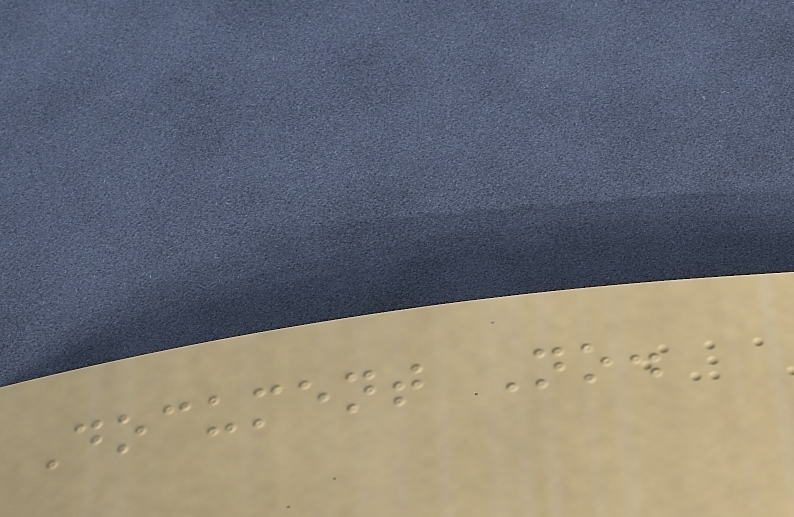Document No.
